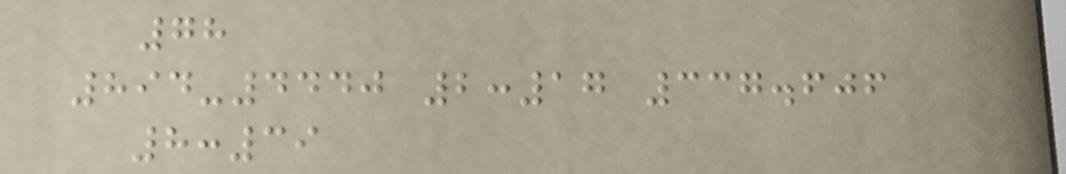78
894-4440 2:17 337.606
8:39
